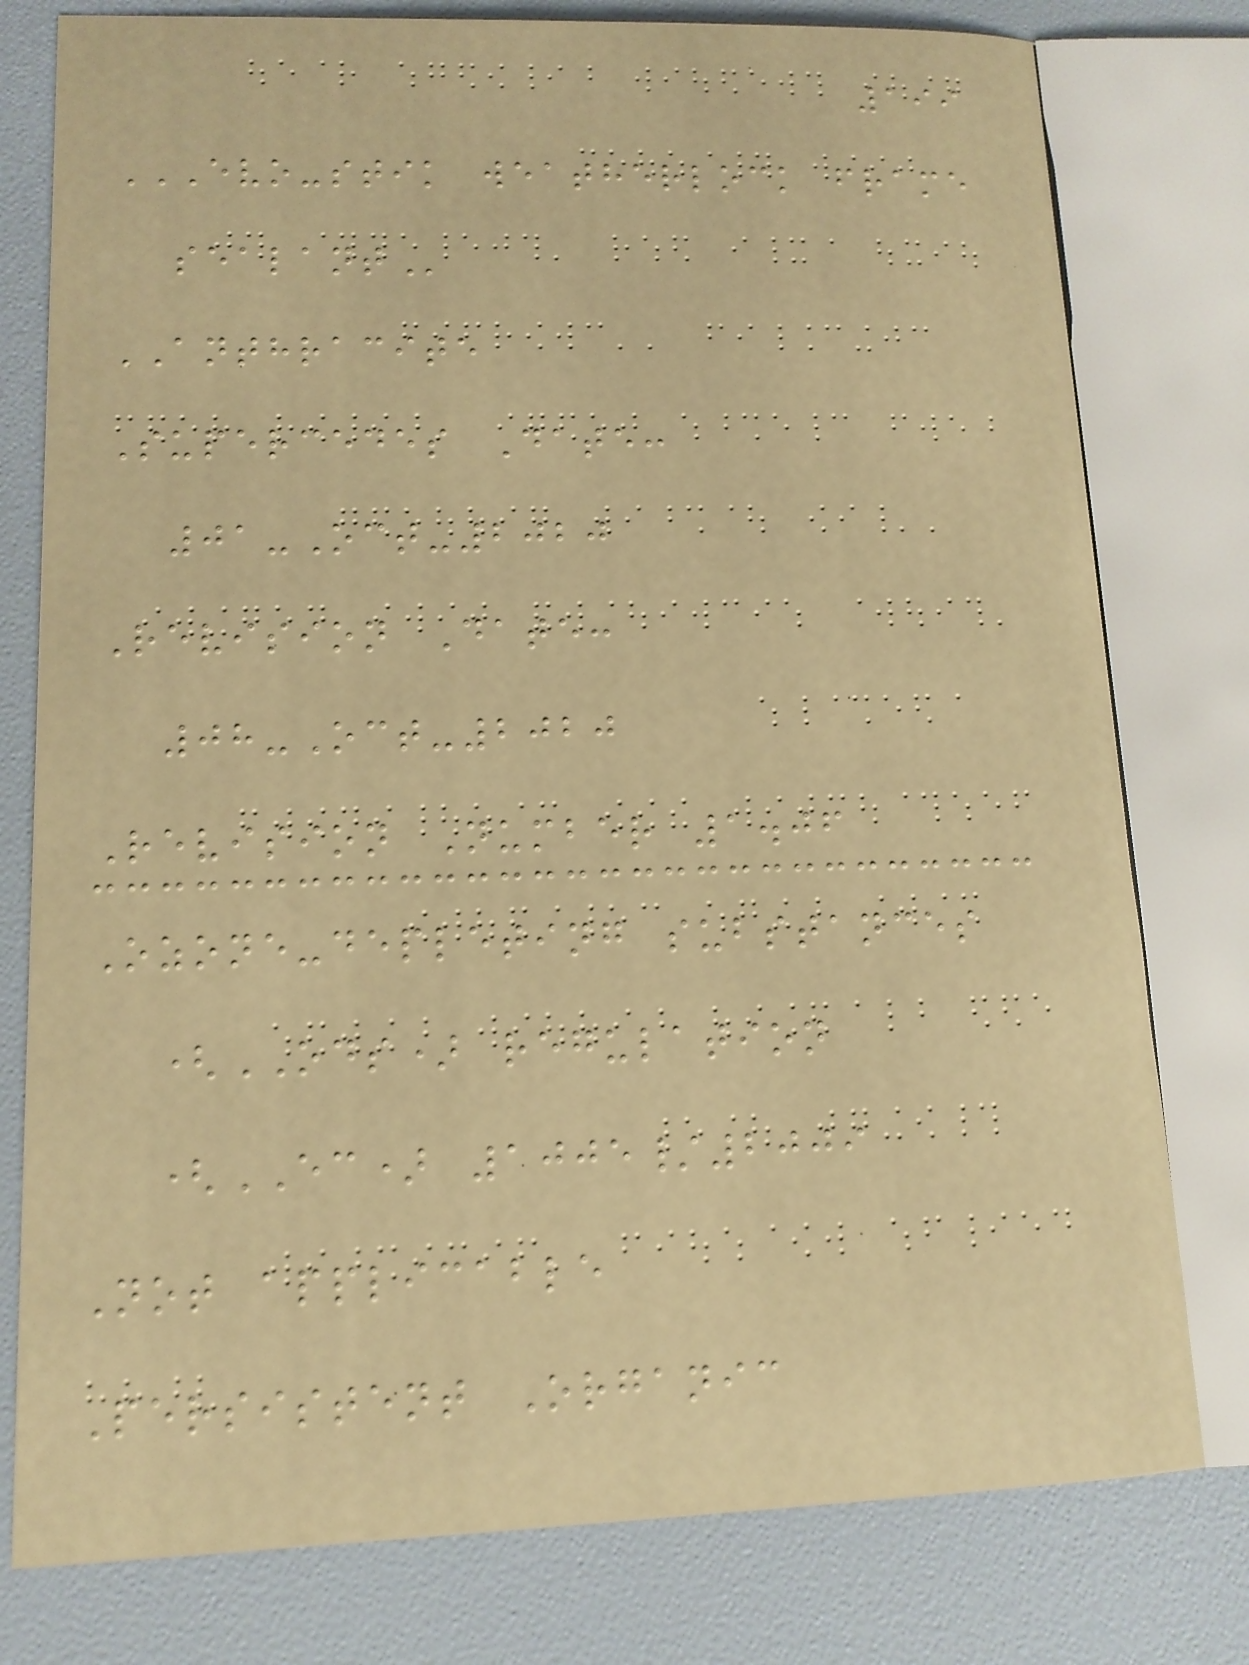199
EVO-STIK WEATHERLOCK FRAME
SEALANT
ANTHRACITE
Supercedes Date:
01-Oct-2020
Revision Date:
08-Oct-2020
Revision Number 1.06
Ozone-depleting substances
(ODS) regulation
(EC) 1005/2009
Not applicable
Persistent Organic
